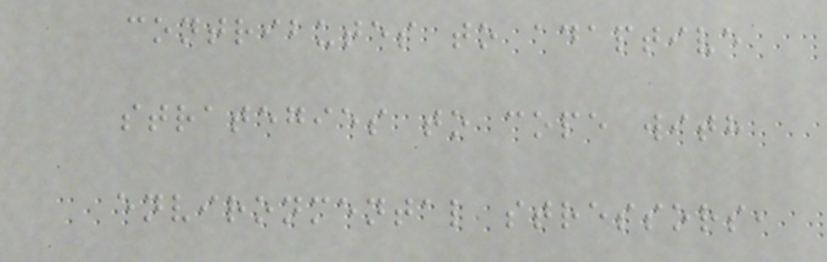contributes to adaptive
strategies to cope with
environmental stressors,
